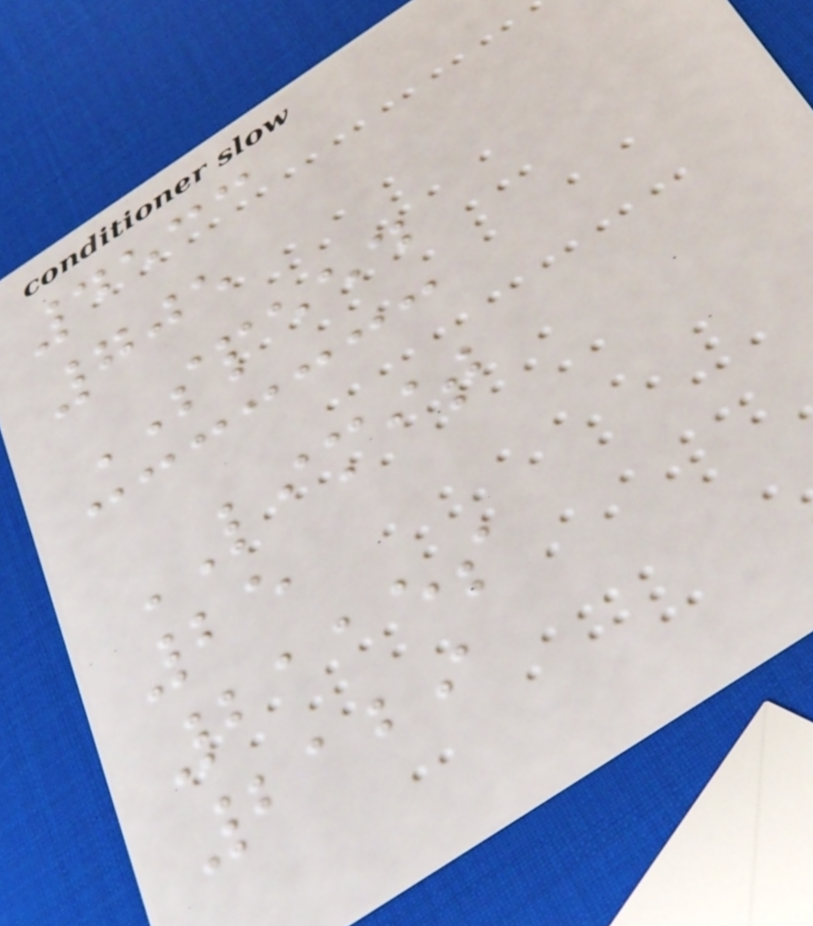4533
705
SPEED
LIMIT
25
2115s
2129
